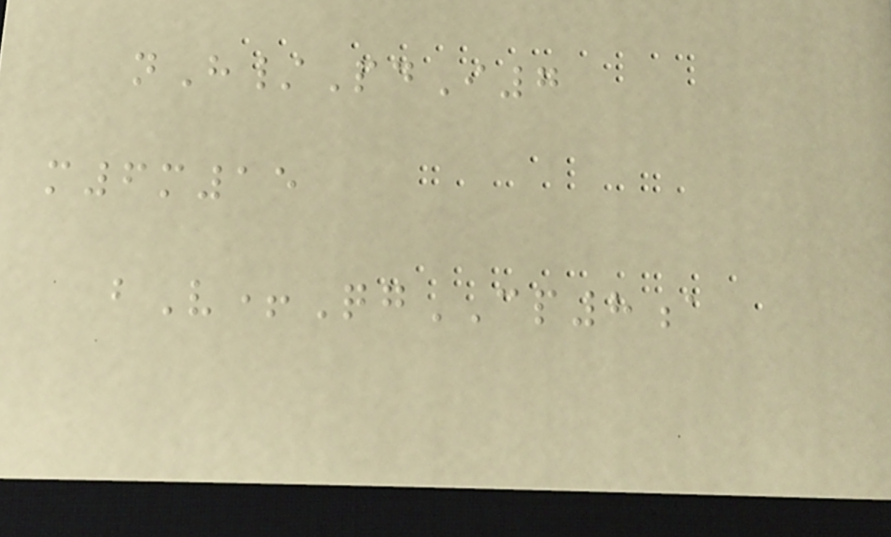nH/PdI7
m6m15
bV+QgCP8a
